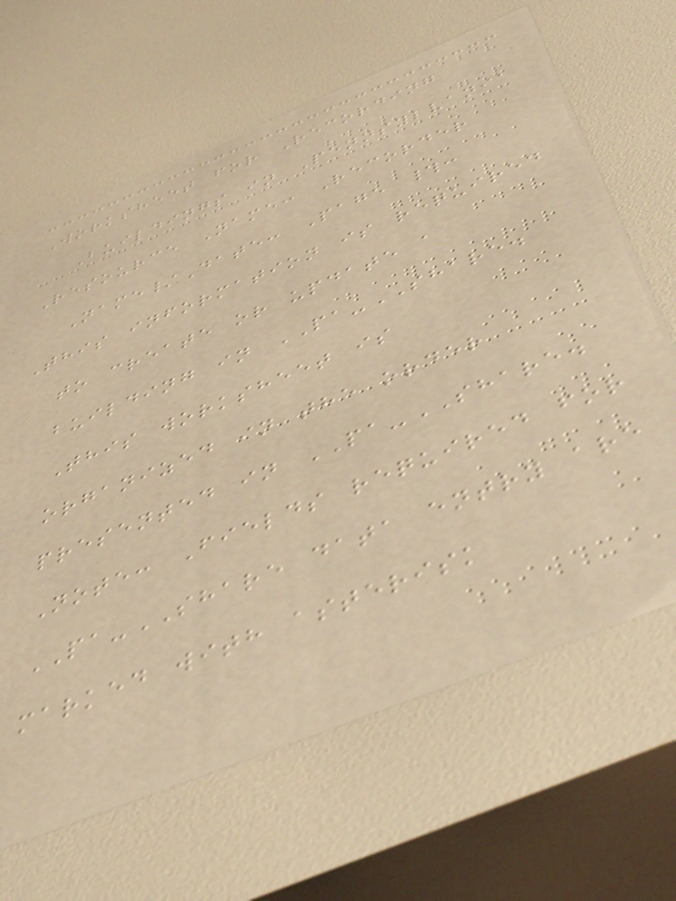Worksheet for Recording
Buildings in Pennsylvania
Resource Name: Recorder
Name/Date: Page #:
This information is required
to create or update a
building in PA-SHARE.
This worksheet is
organized in the order
presented in PA-SHARE.
Note: Fields required for
PA-SHARE data entry are
marked with asterisk
